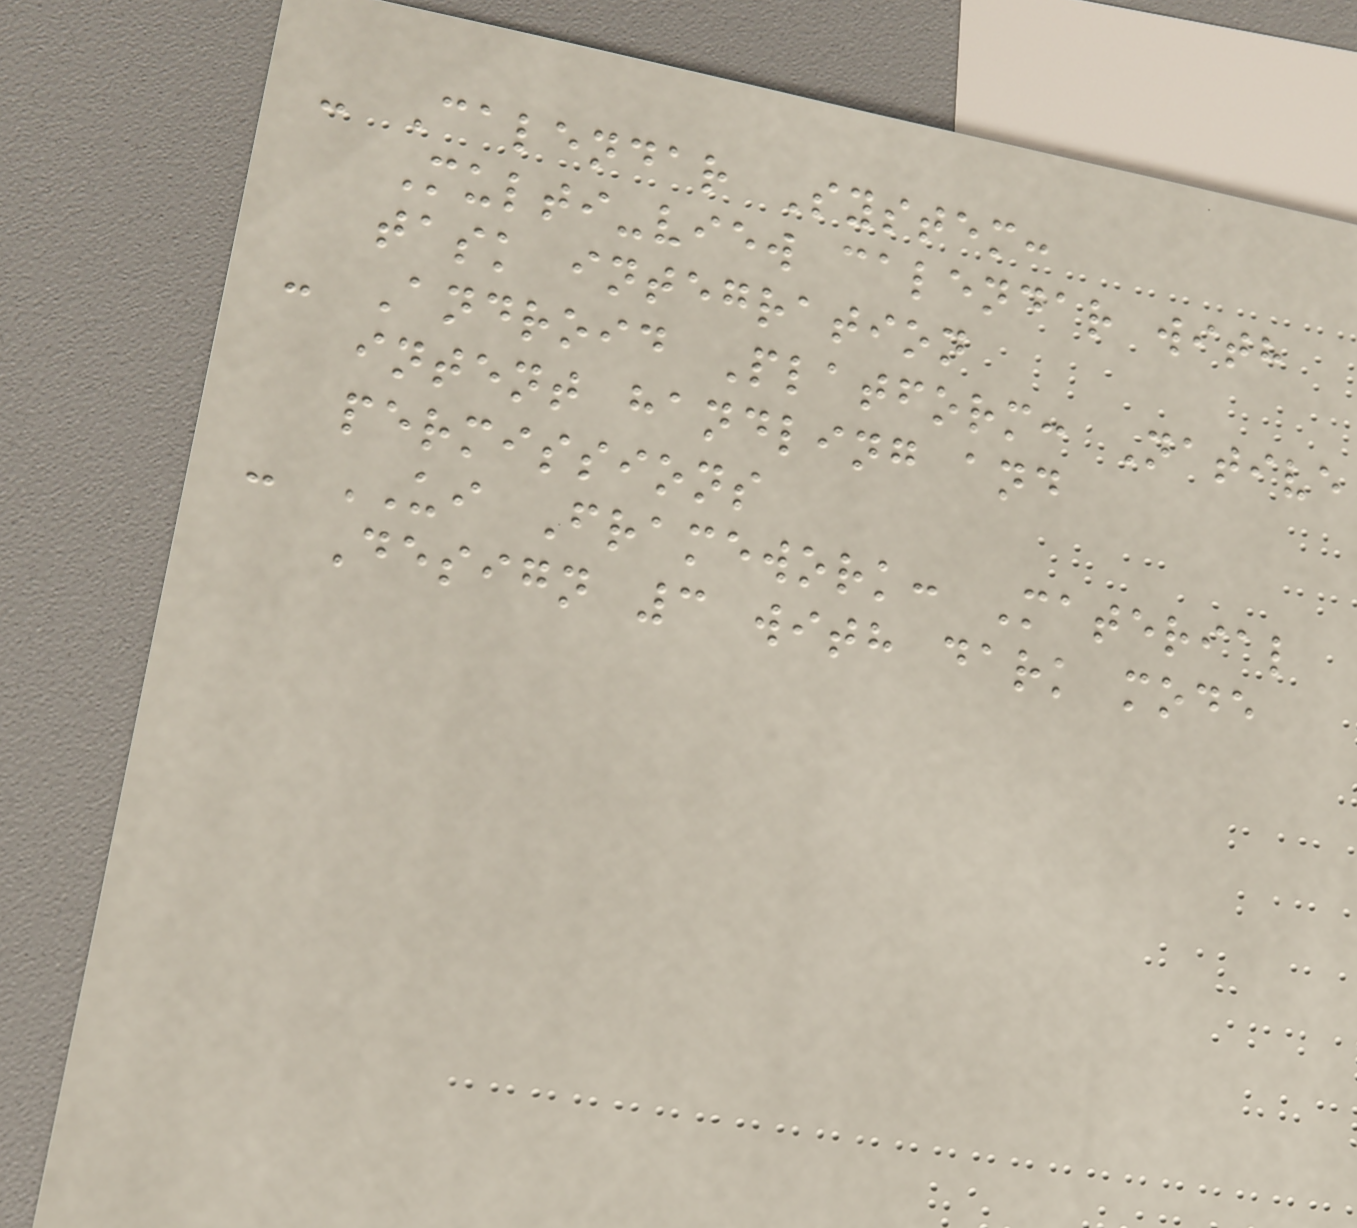- Calendar System:
Multi-view calendar with
task integration
- Android Platform: Native
intent handling and
permissions
- UI Framework: Material
Design 3 with dark mode
